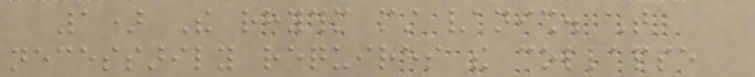1) The rhythm must vanish. That
necessarily requires the collapse
